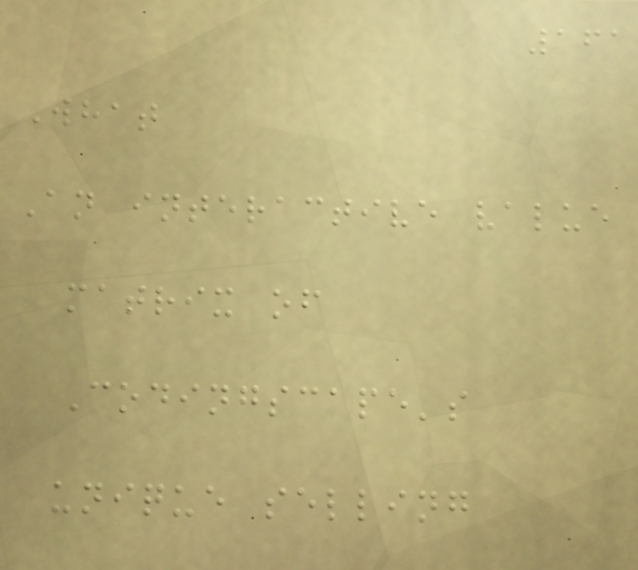161
What
An interactive value
matrix of
Codingscape's
unique selling
